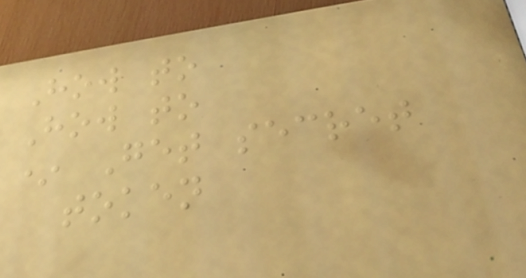How to
How to
* Get secret
token
